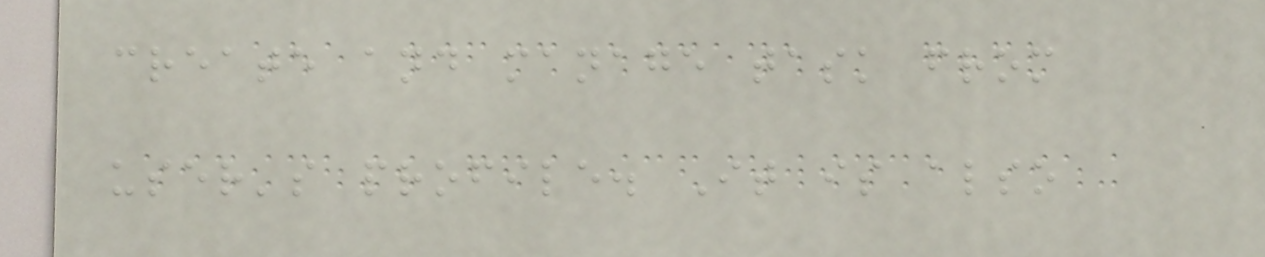create and manage task from
user's profile. It is also
